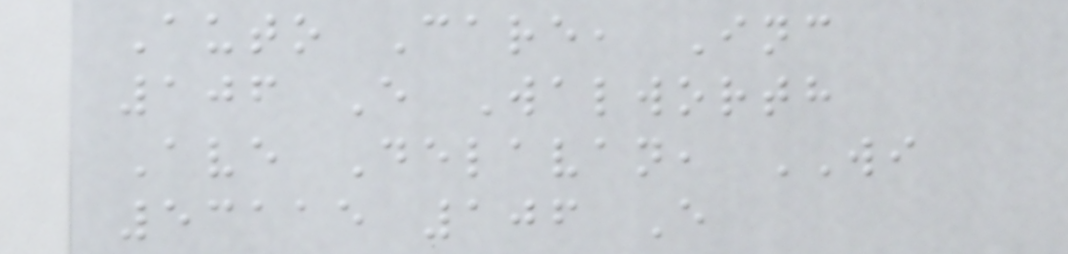Auto Care, Inc
106 E Walworth
Ave Delavan, WI
53115 106 E
